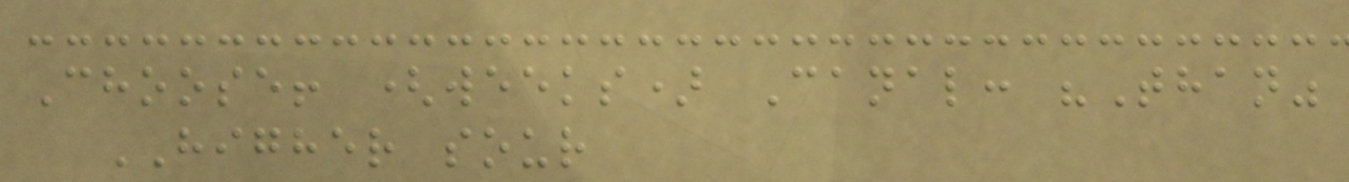Choose! (weeks) Canal: "Than"
HIGHER sour
